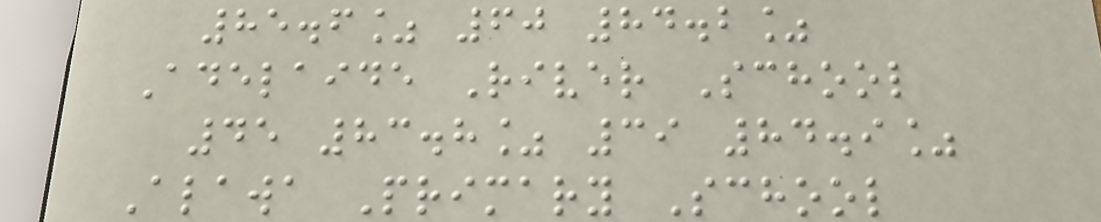85.6% 60 84.2%
Adelaide River School
45 83.8% 39 84.9%
Alawa Primary School
